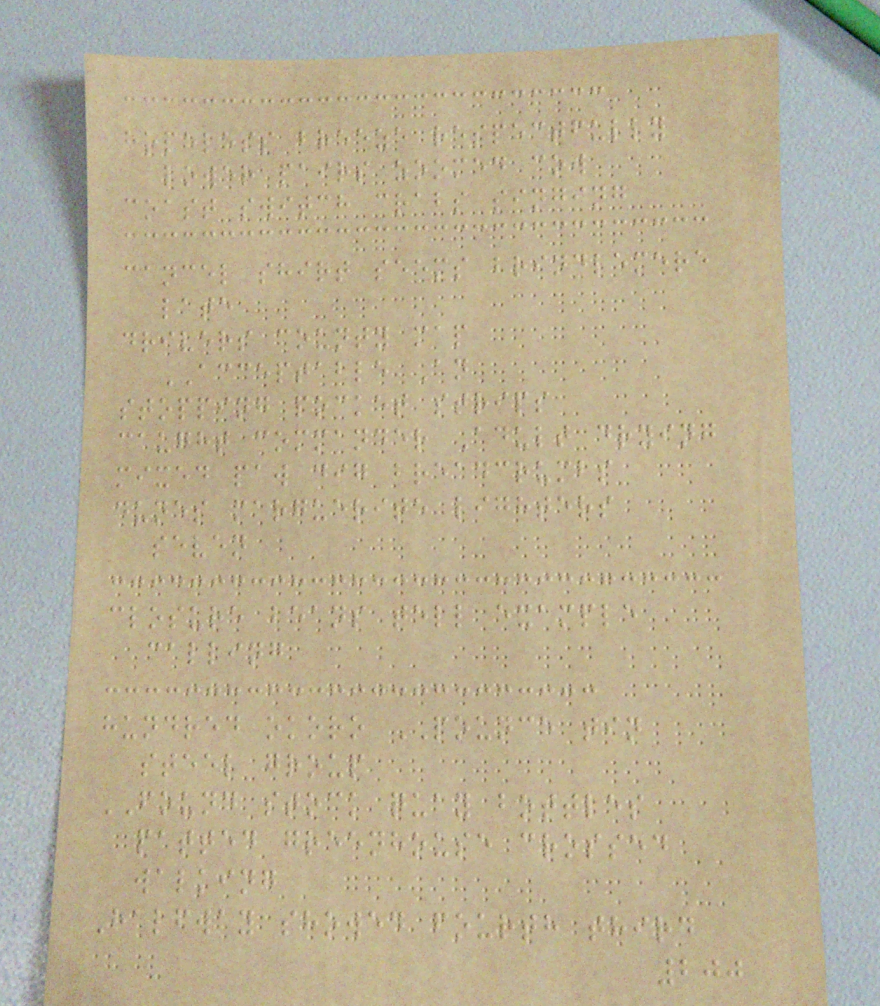hopeless breeze respectfully
lower pairs zoomed cow
coast switch crabs singing
cancel shirt seems brindlemere
late
drivers county map
ACCEPTABLE An
stopping pocket strips
caught commander Adult drying
mixed paw dig breadcrumbs
dunes marguerite lighters
seven
closure beans tell example
calling
hundred okoro POUNCE tin
steel group
FOUND stock quay bottles
patted greenhouse crossed
walking
Halfway showed fourth third
200
